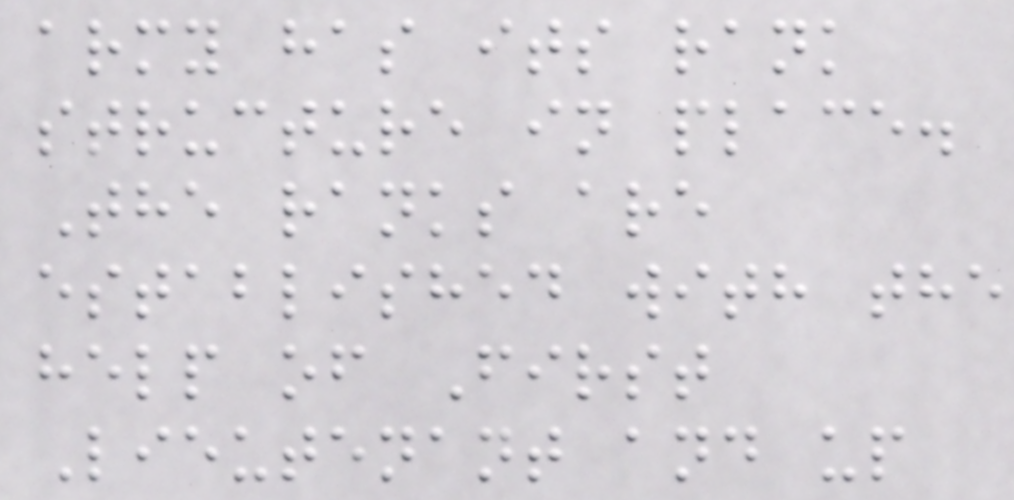army has its rank
structure in place.
The ranks are
established with the
help of First
Lieutenant and up
